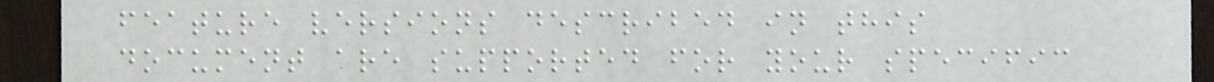feature versions described in this
document are supported for your specific
